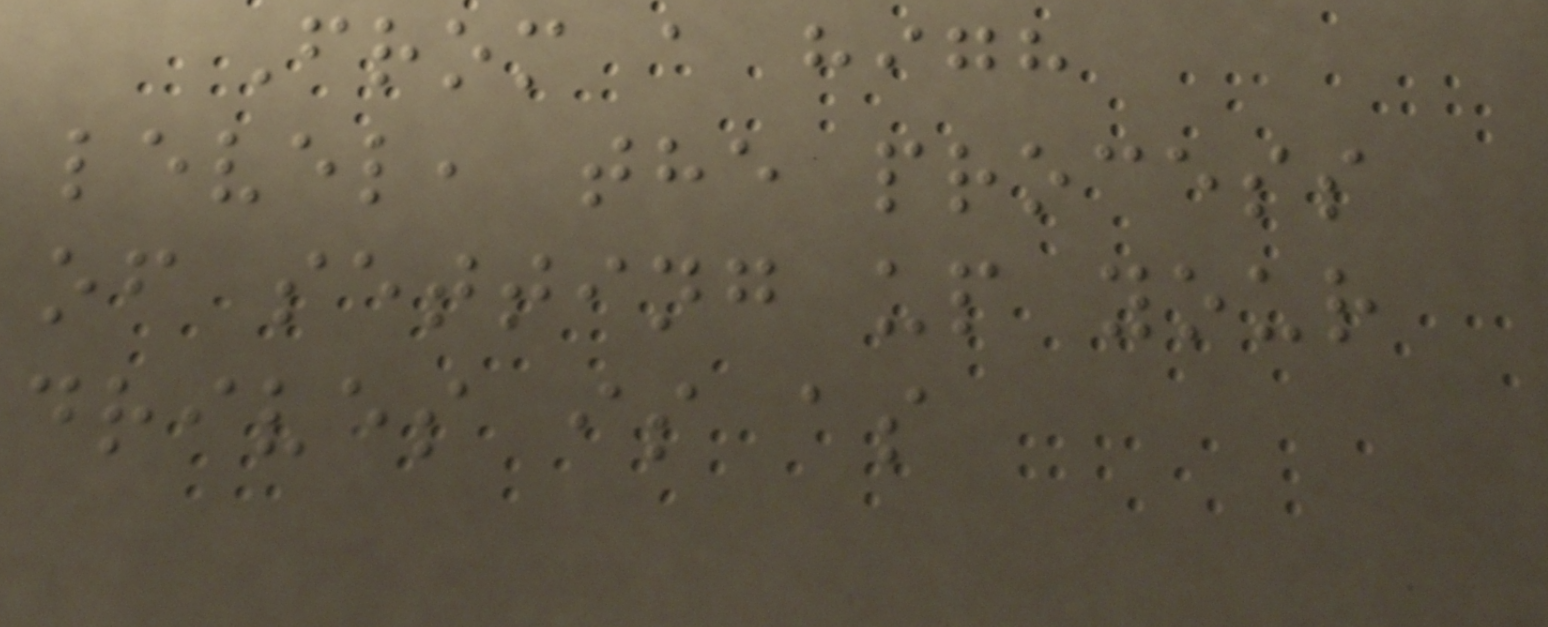From a high
level, the process
of setting up your
drives is as
